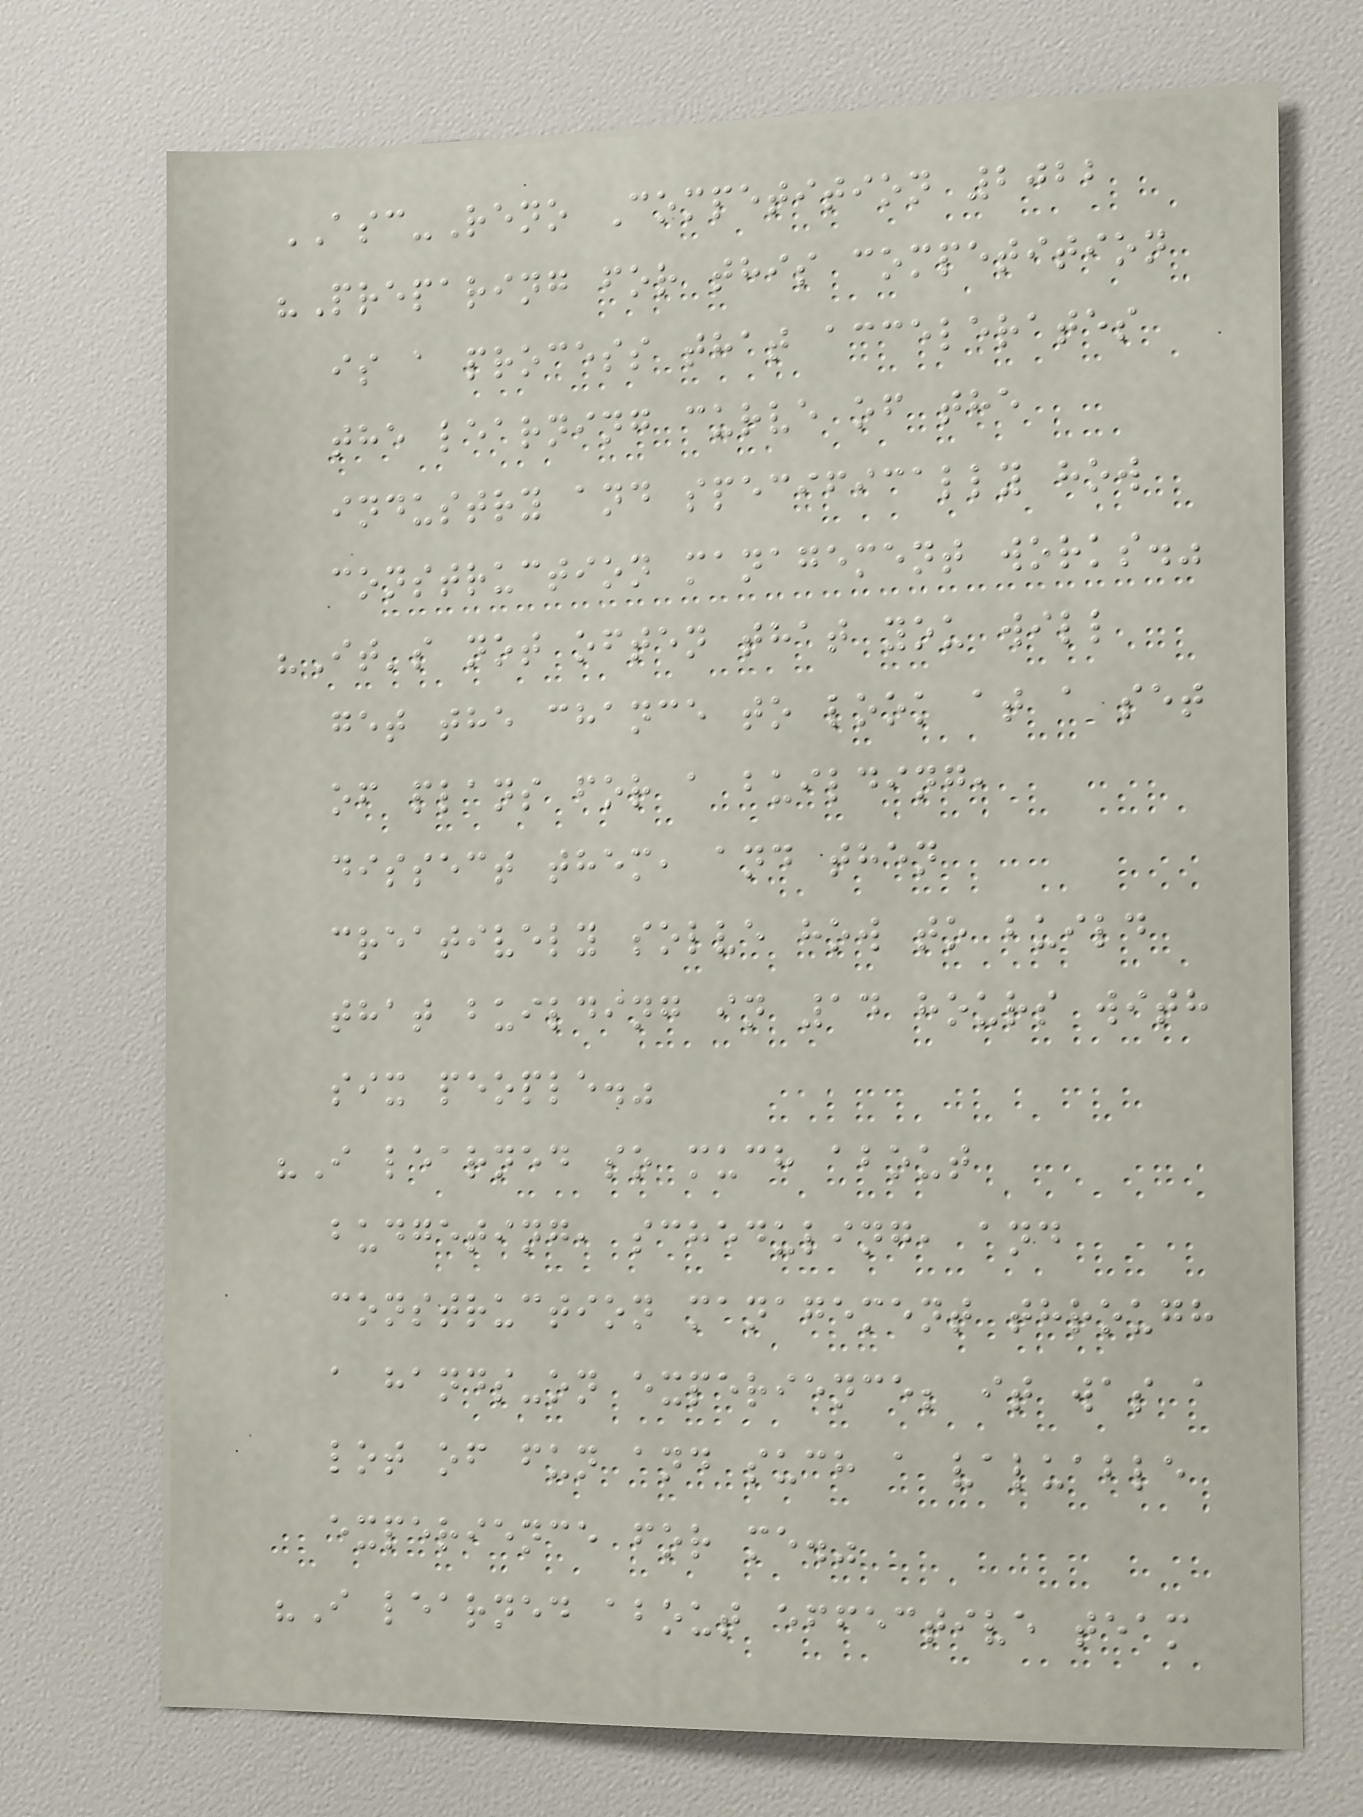ASC-Reno Competition 2022
"Preparing for this competition
is a process that accelerates
the learning curve of the
industry and specifically how
construction management works."
"It's not often that you will
get the chance to look at a set
of plans for a building,
dissect them, and then
creatively solve how to build
that building in 14 hours with
six people."
"I learned so much about
budgeting, scheduling, and
construction management through
a hands-on experience; it was a
lot of fun and such a valuable
experience for me."
"I learned about effective team
